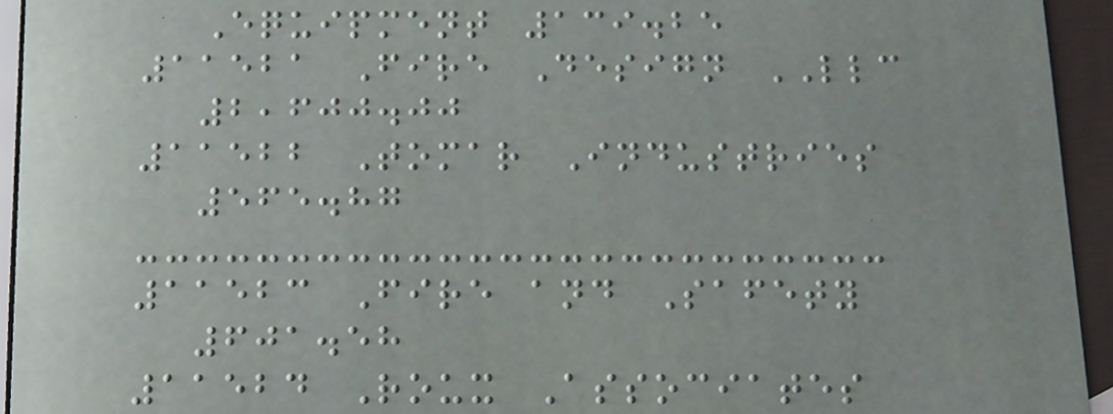Equipment 139.25
11521 Fire Design LLC
2,600.00
11522 Tomar Industries
565.87
11523 Fire and Safety
601.58
11524 Roux Associates
